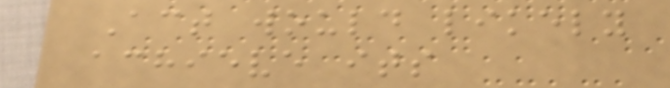Act would likely
achieve its
